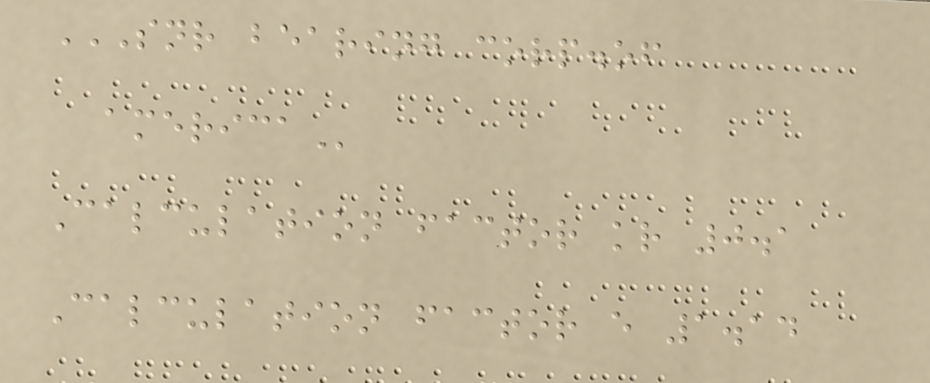SNR BEARING CORP.OF
AMERICA
Calculation factor kr 0.1
Calculation factor e 1.14
